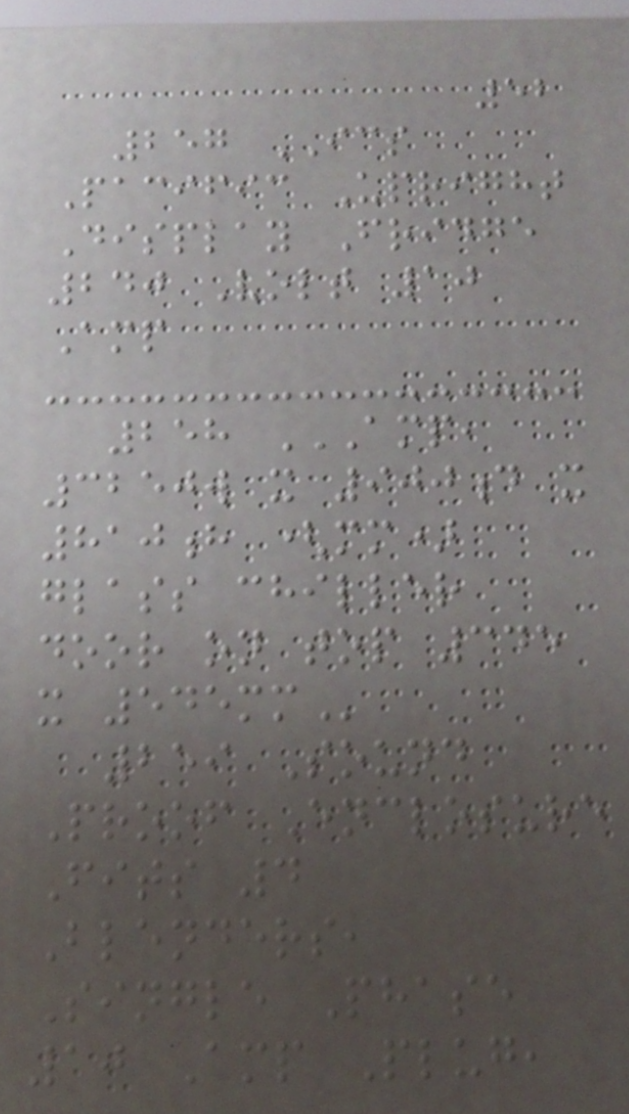52
257 ICS
Pacific Upright
Display Fridge
240 Volt 10
Amp
258 AMP,
3250W X 900D X
810H (MM)
GLASS CHILLER
DOOR ON TOP 345
X 545MM
259 Sound
Proof Enclosure
Fits 4
Blenders,
Single Phase
10 Amp Plug,
